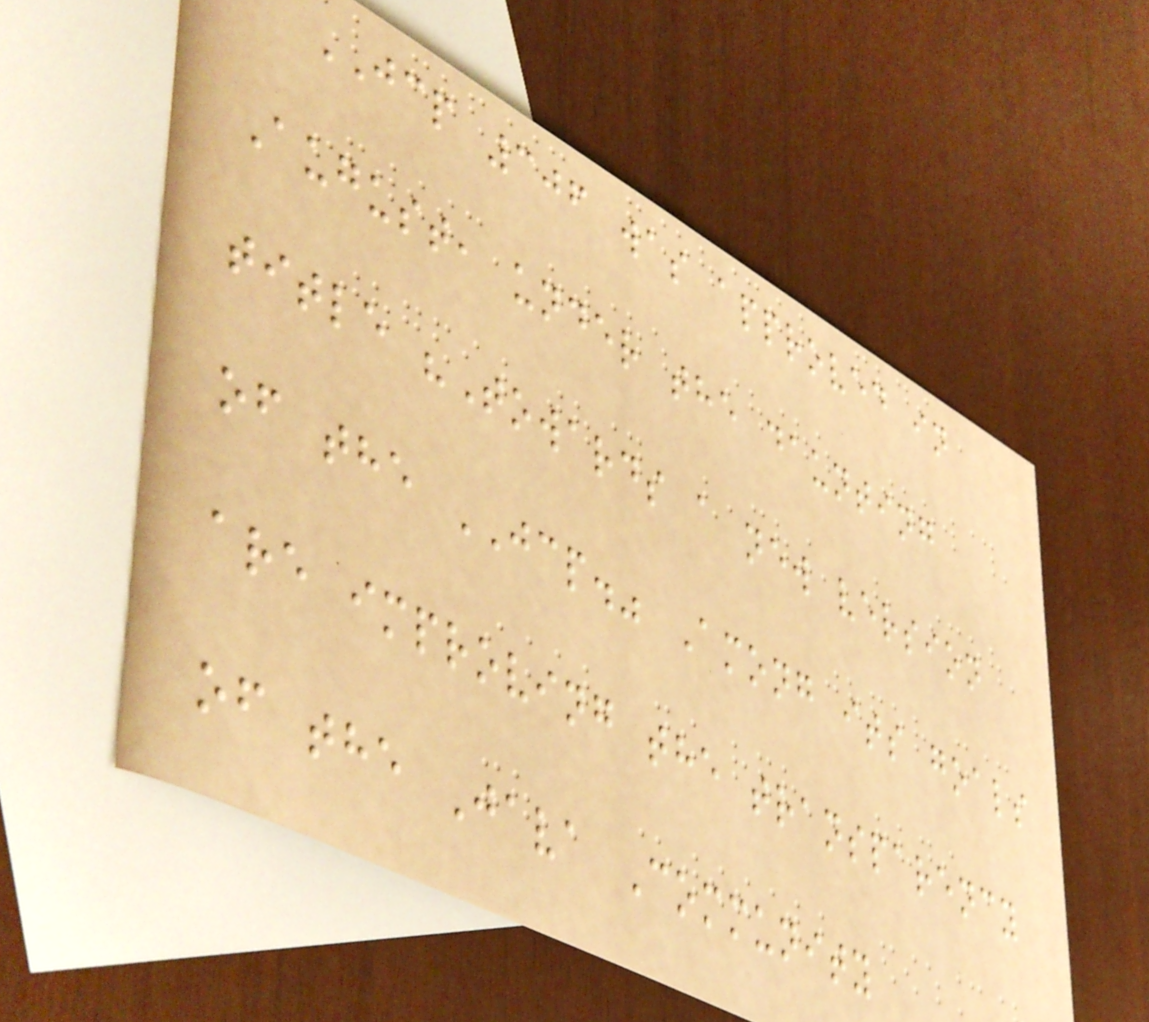JCP 306 was approved in
August, under the daunting
title "Towards a new version
of the JCP." Among its goals
are improving the transparency
of the Java Community
